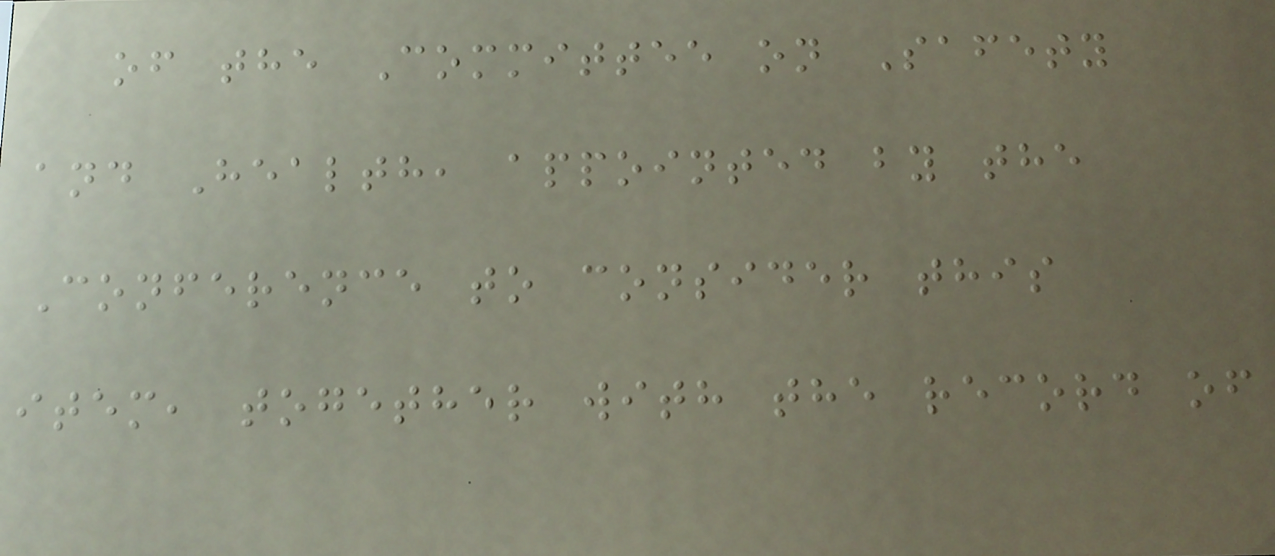of the Committee on Safety
and Health, appointed by the
Conference to consider this
item, together with the record of
